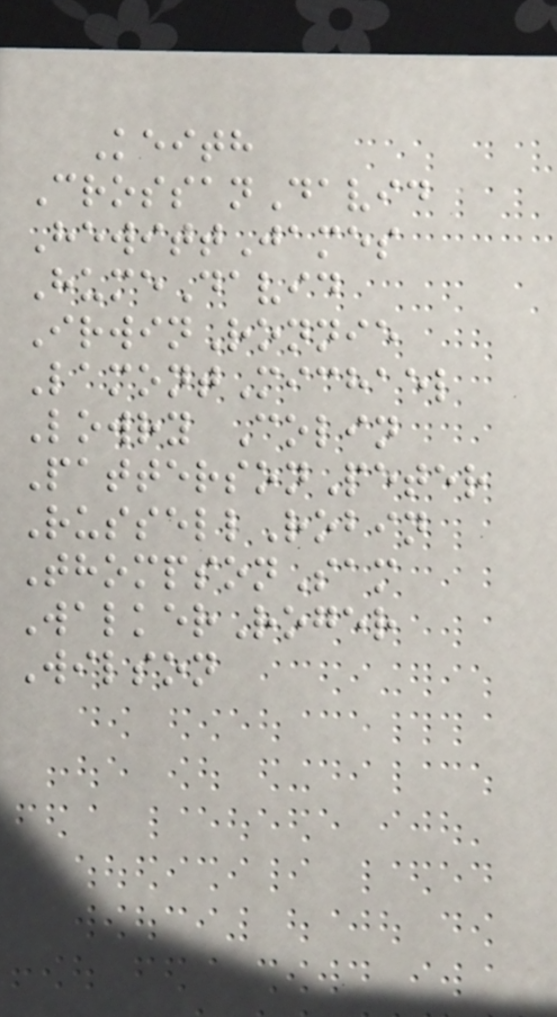Keith
CrossanDavid
HewittJames
HumeDavid
IrwinRonnie
LamontMichael
Lowry Colin
PattersonPeter
RussellRobin
ThompsonSam
WalkerRoger
Wilson
